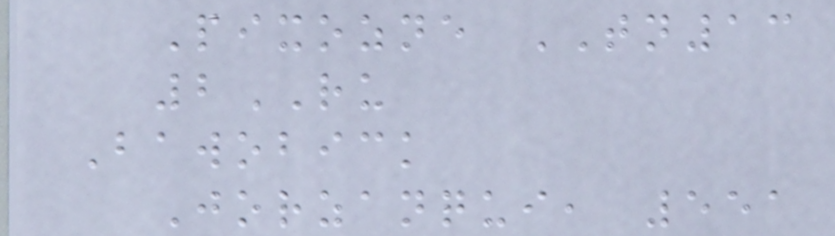Pixozne TN13
2RU
Bawobick
Jorzanqui, 551
